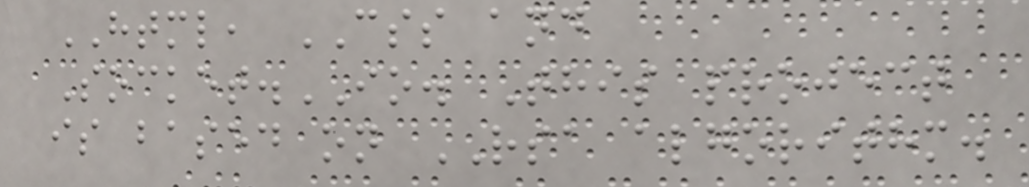HTML, CSS and
Socket.IO. This project
is based on RSA algorithm.
